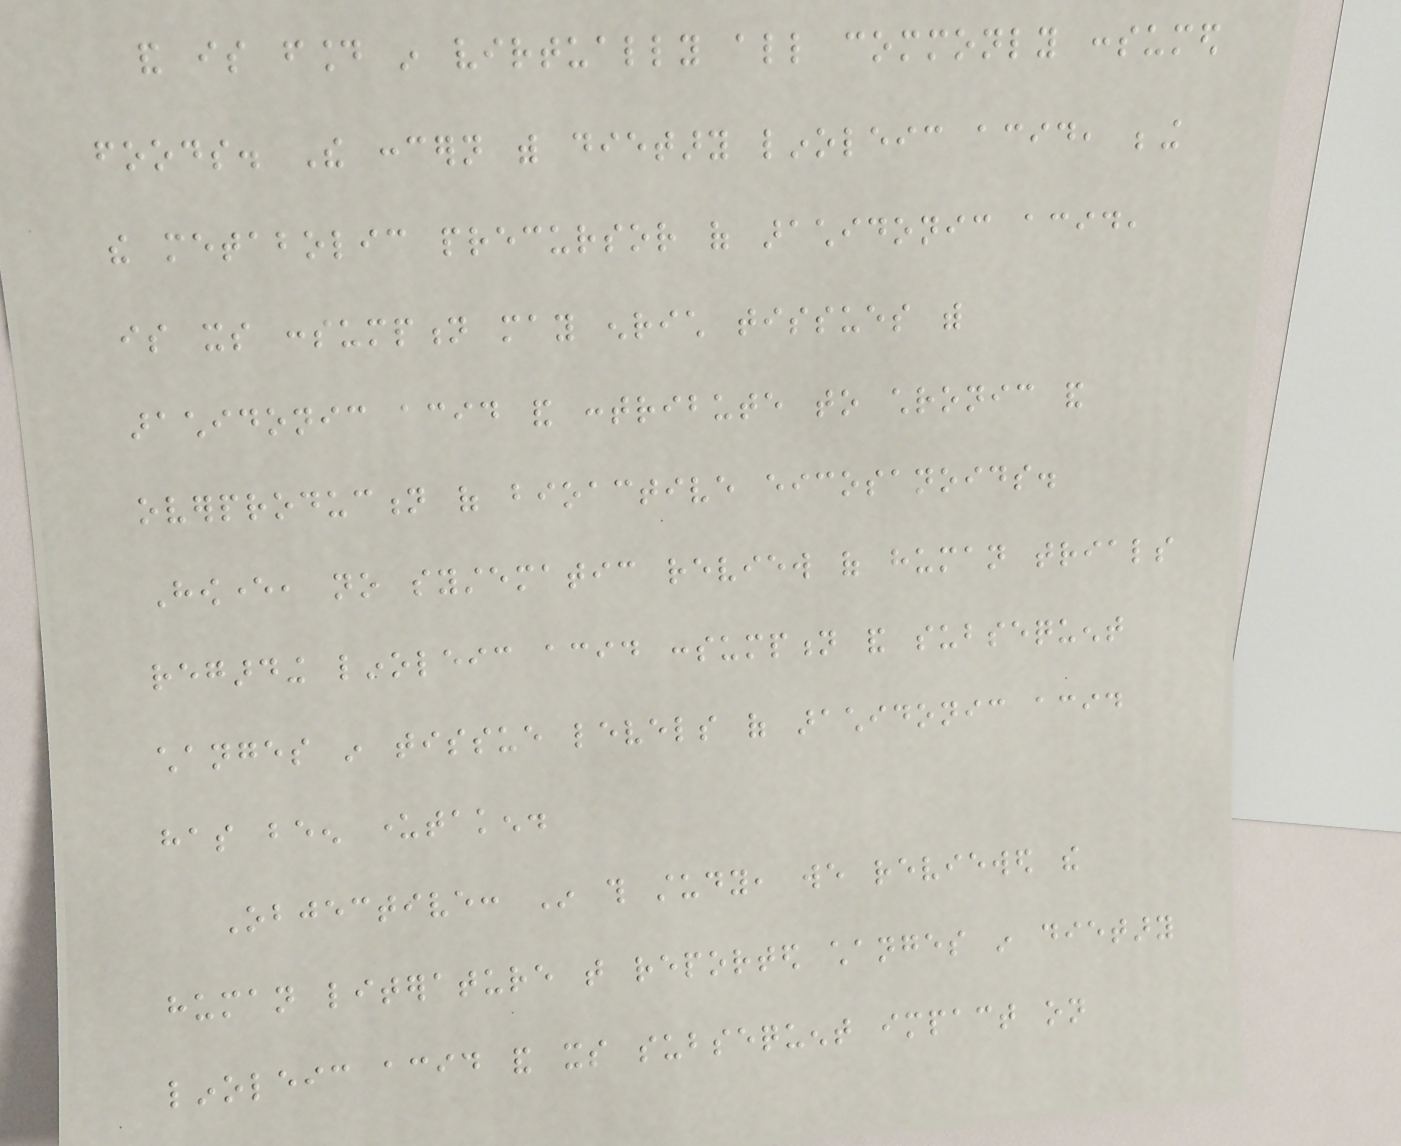and is found in virtually all commonly consumed
foods. The concern with dietary linoleic acid, being
the metabolic precursor of arachidonic acid,
is its consumption may enrich tissues with
arachidonic acid and contribute to chronic and
overproduction of bioactive eicosanoids.
However, no systematic review of human trials
regarding linoleic acid consumption and subsequent
changes in tissue levels of arachidonic acid
has been undertaken.
Objective: In this study, we reviewed the
human literature that reported changes in dietary
linoleic acid and its subsequent impact on
